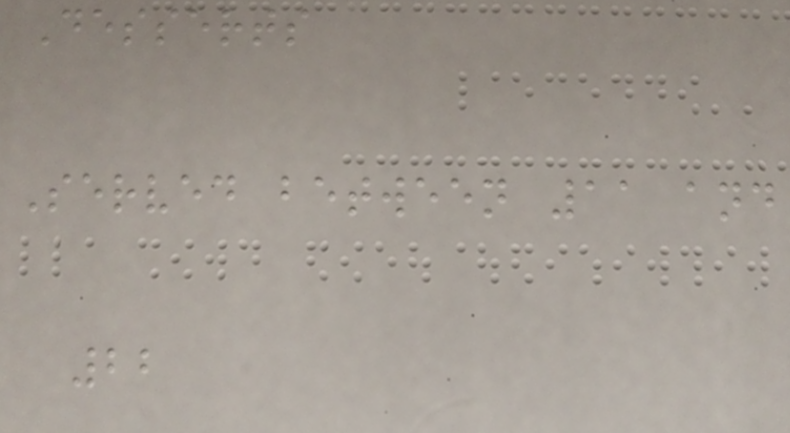Desserts
Served between 11 and
22
